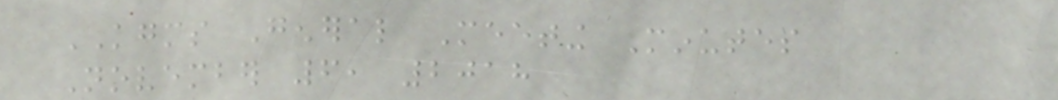KGMS General Meeting Minutes
November 6, 2018
